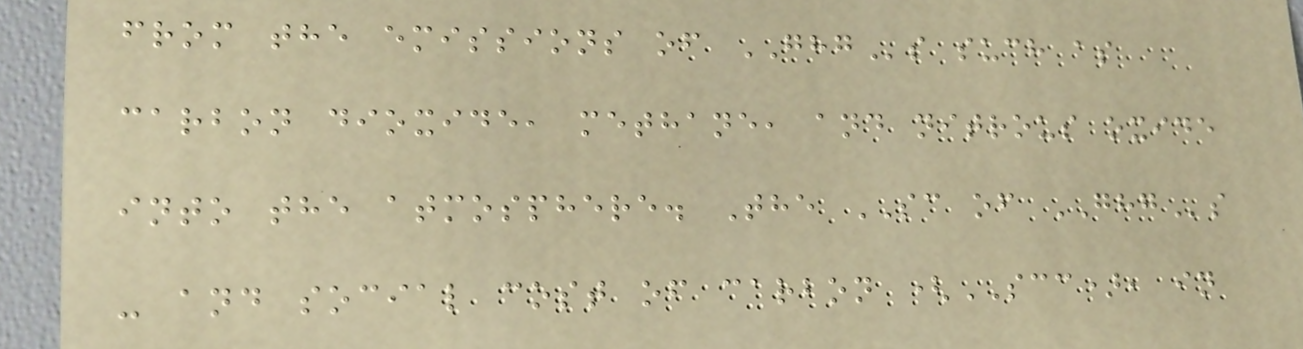from the emissions of GHGs such as
carbon dioxide, methane, and nitrous oxide
into the atmosphere. The SC of GHGs
- and social cost of carbon (SCC), in
